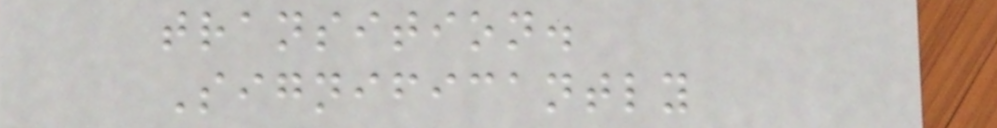transition.
Significantly
